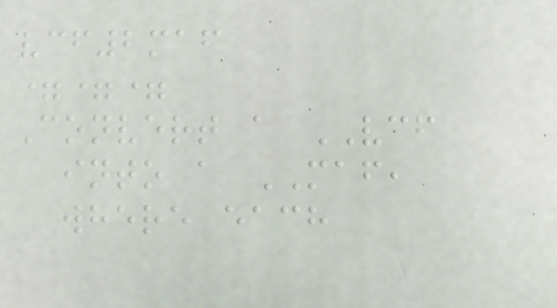vcf2maf
===
Convert a VCF
into a MAF,
where each
